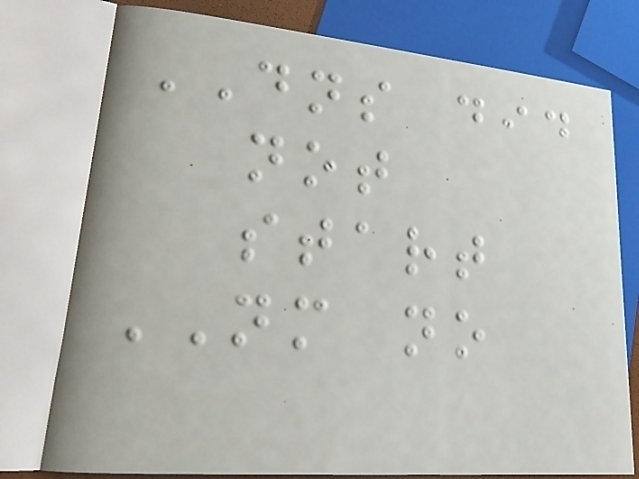DNS did
not
start
NM no
